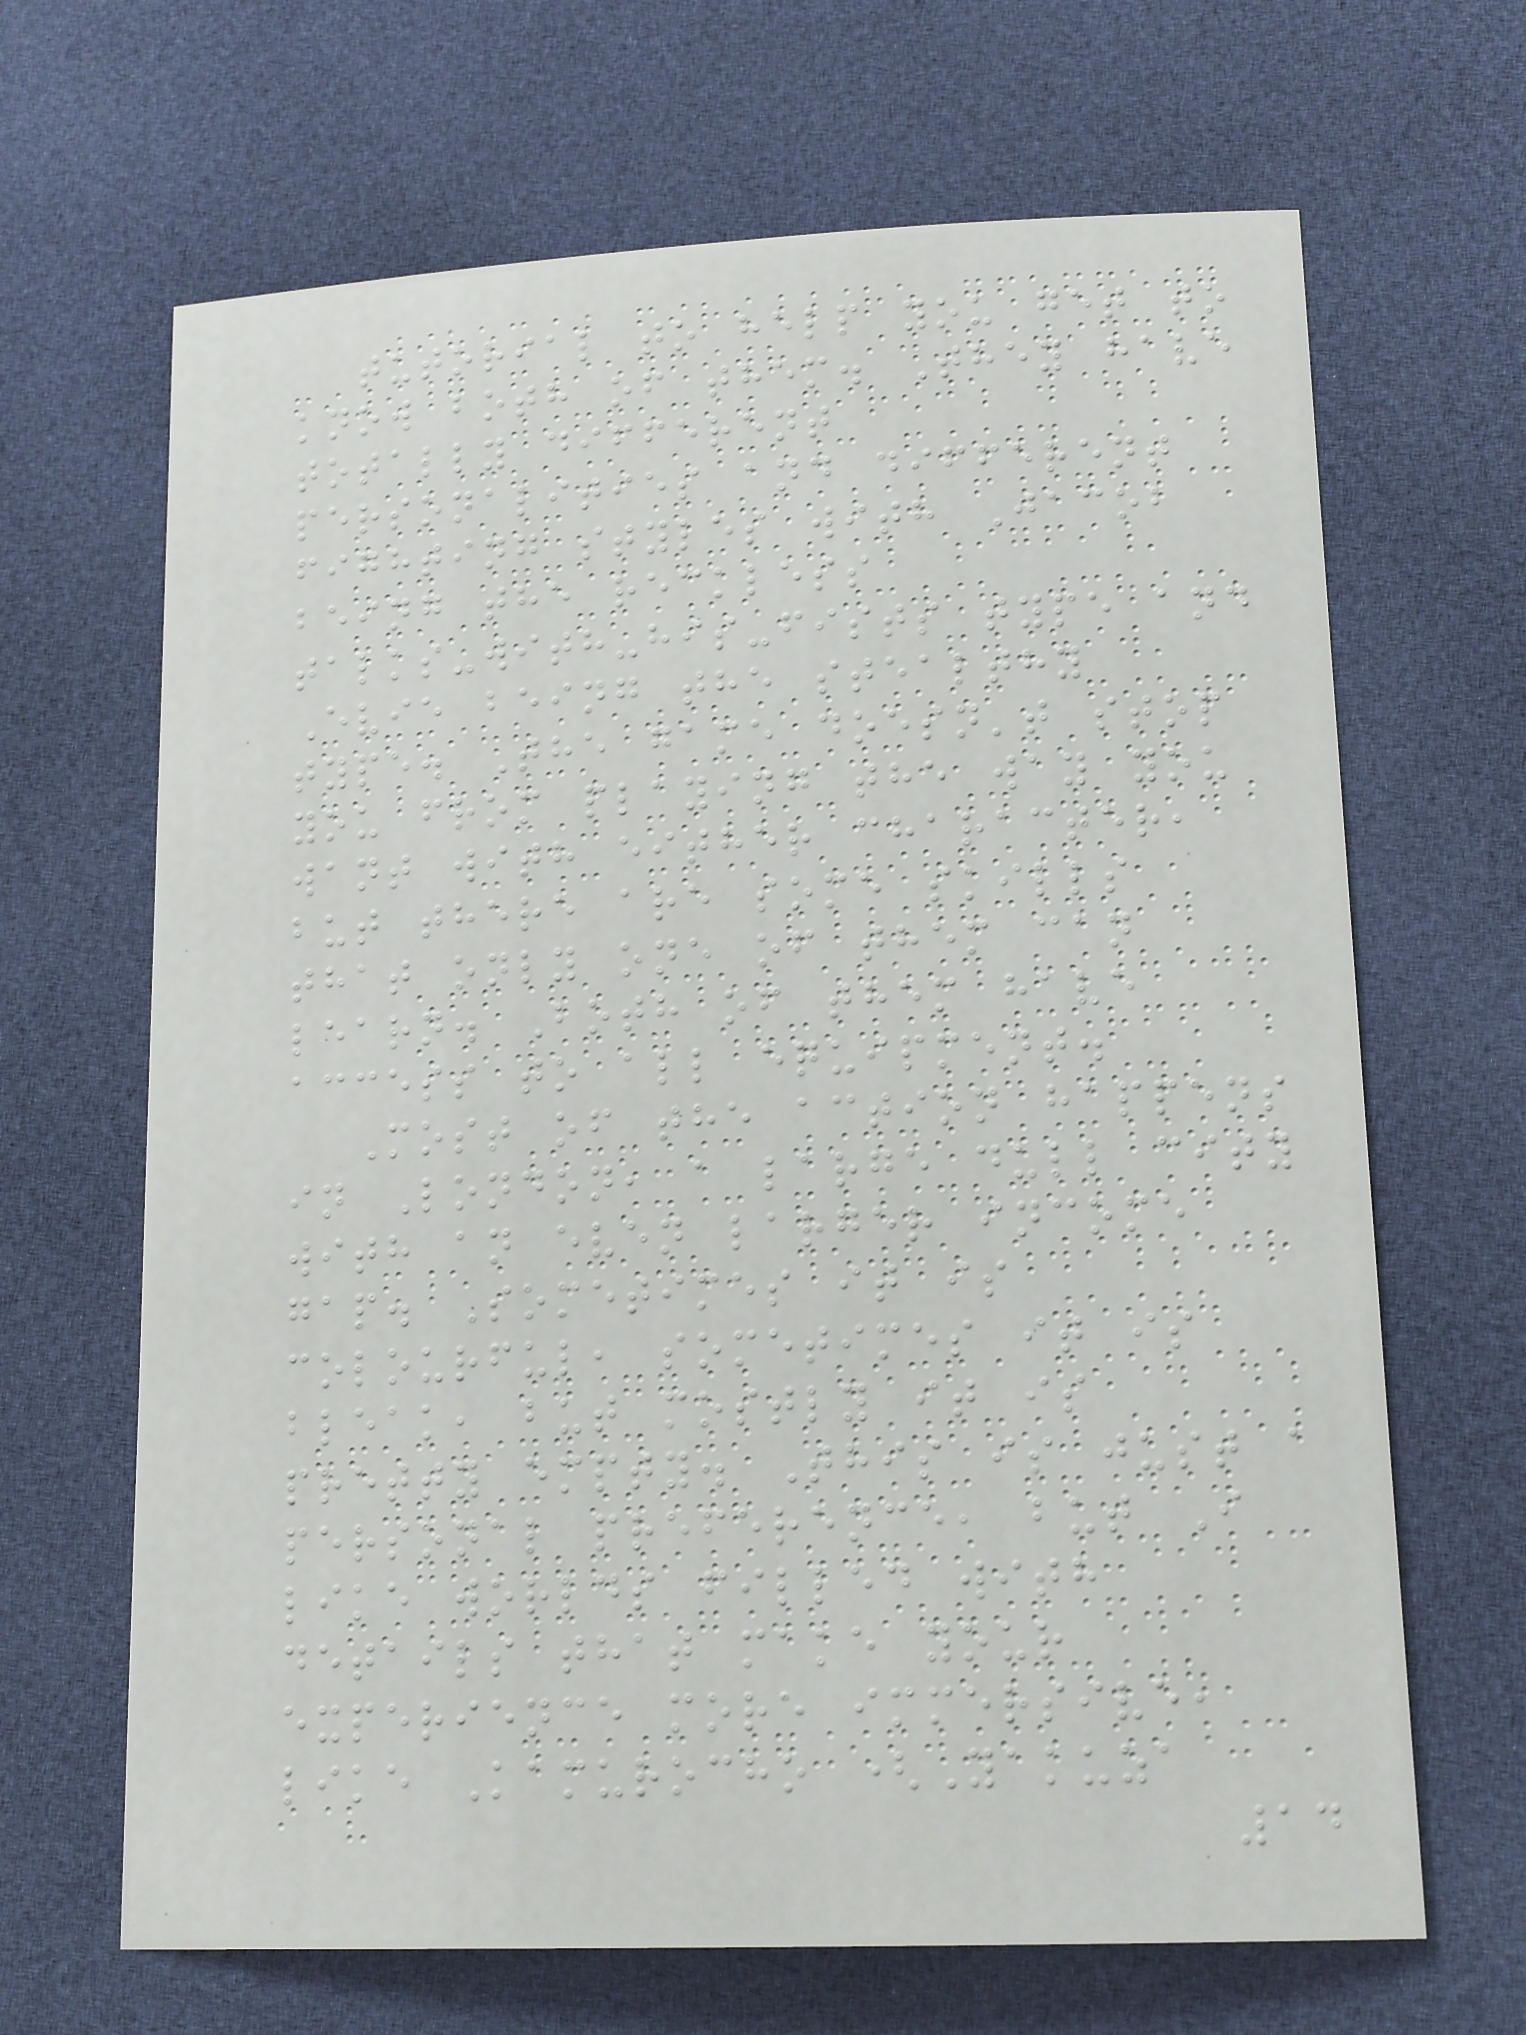tutorial to help you get to
know both of them. They have
totally different
personalities and different
fighting styles with Jacob
being the reckless
talks-with-his-fists type and
Evie being the stealthy
type. The game doesn't stop
you from playing the way you
want with either character,
but there are some skills
that only one of them can
learn. Both of them have
access to all equipment.
Most of the action happens
in London, a large dull city
with an even larger income
gap. Sometimes it is
colourful, sometimes it is
bleak, but mostly it is
pretty empty. This is just a
personal preference, but I
like worlds filled with
details that make your
experience more immersive,
like Kamurocho (Yakuza
14
